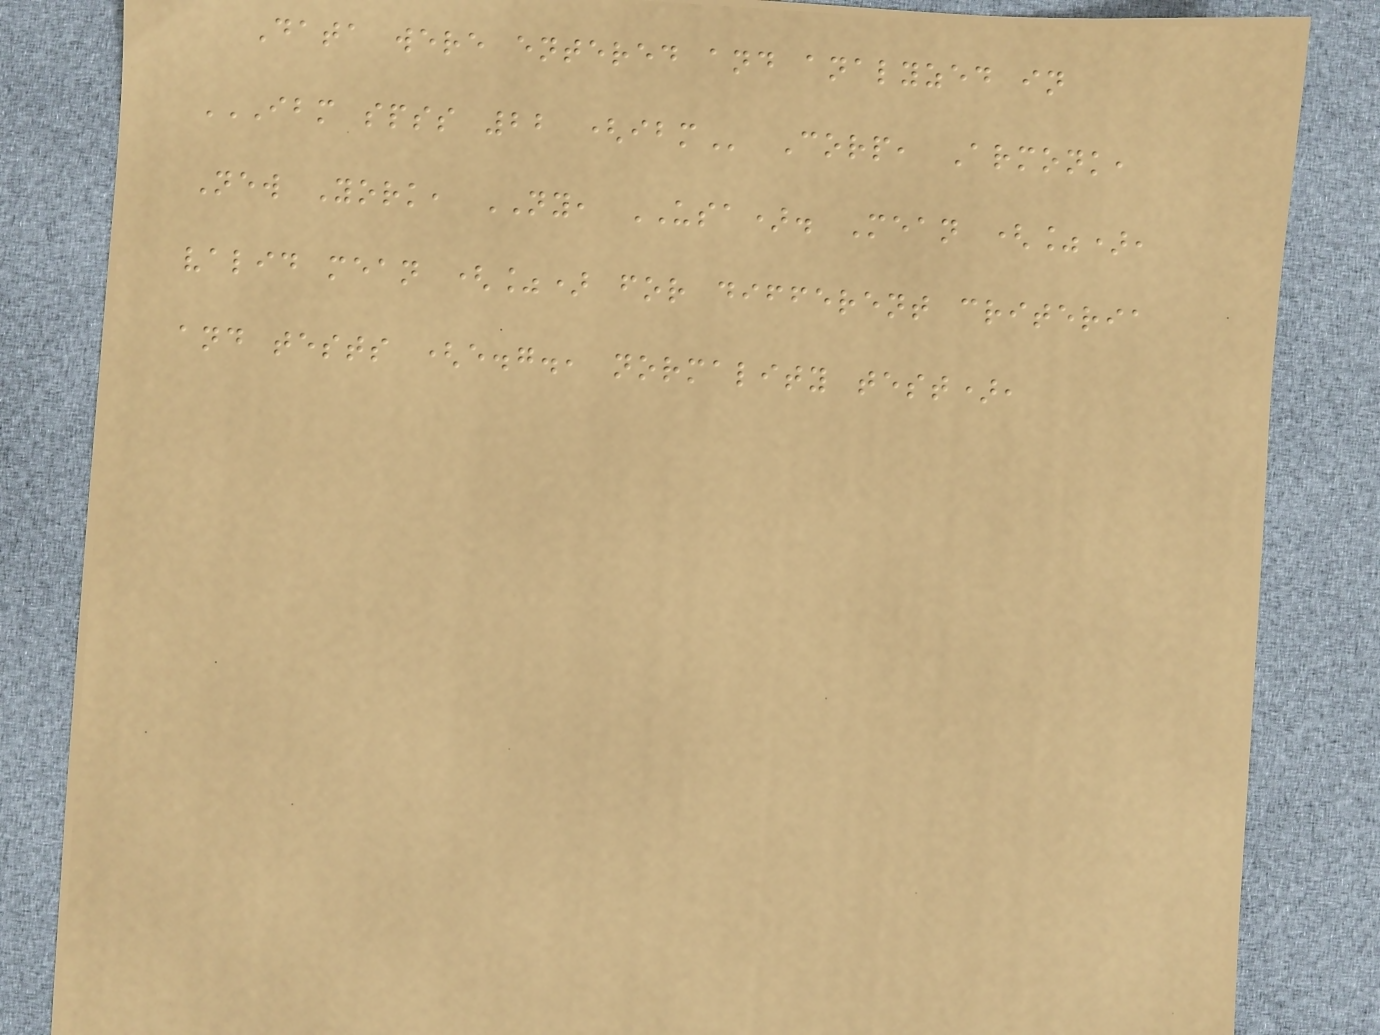Data were entered and analyzed in
IBM SPSS 22 (IBM Corp, Armonk,
New York, NY, USA). Mean (%),
valid mean (%) for different criteria
and tests (e.g., normality test),
